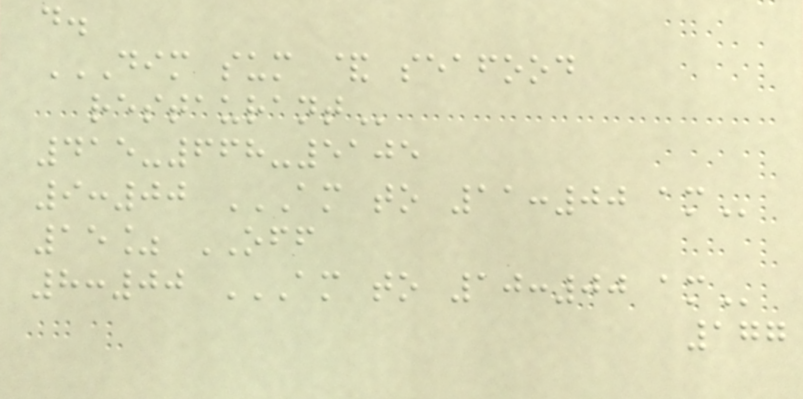d.
DIM SUM & SEAFOOD
RESTAURANT
415-668-5105
9:00 AM TO 11:00 AM
15% OFF
8:00 AM TO 10:00 AM
177
